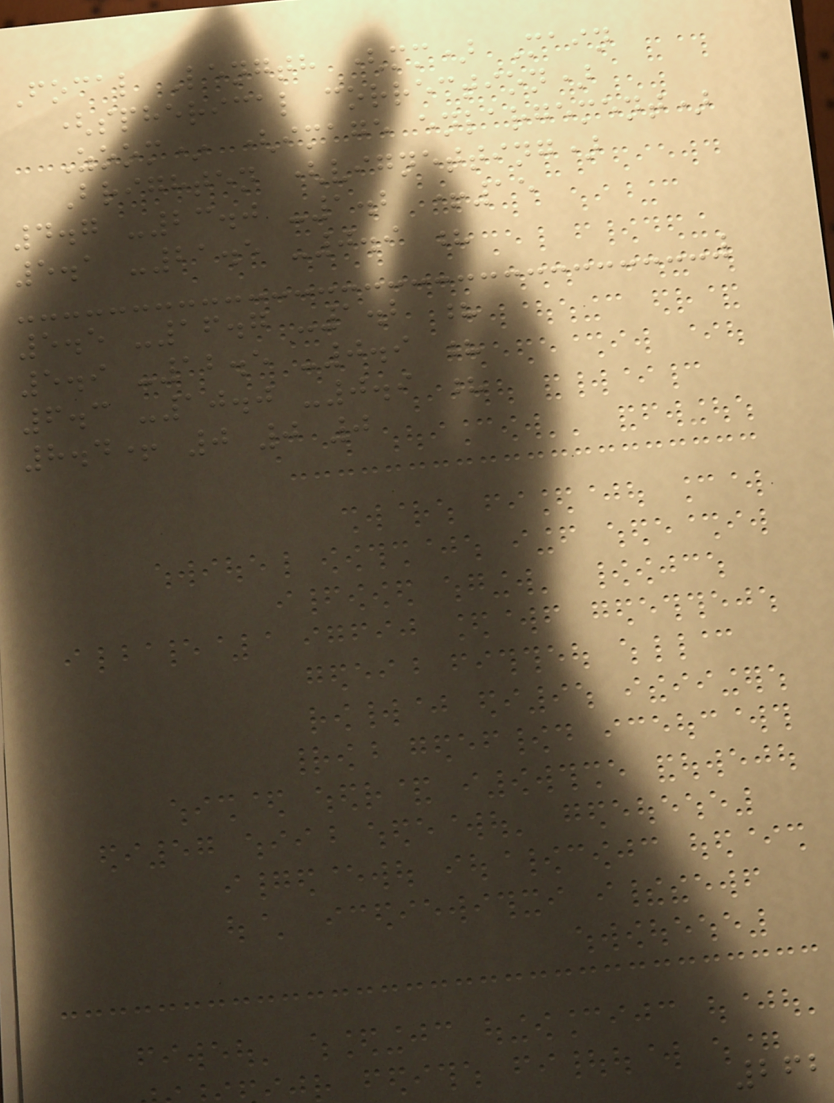Focal Length (mm) Main
(spherical correction)
Zoom* (image enlargement)
Brighten (vignetting)
4.7 -23.0 -1.2 +15
5.1 -21.5 -0.9 ?
5.5 -16.7 -1.2 ?
5.9 -12.5 -0.9 ?
6.3 -10.0 -0.9 ?
8.4+ 0 0 0
262
